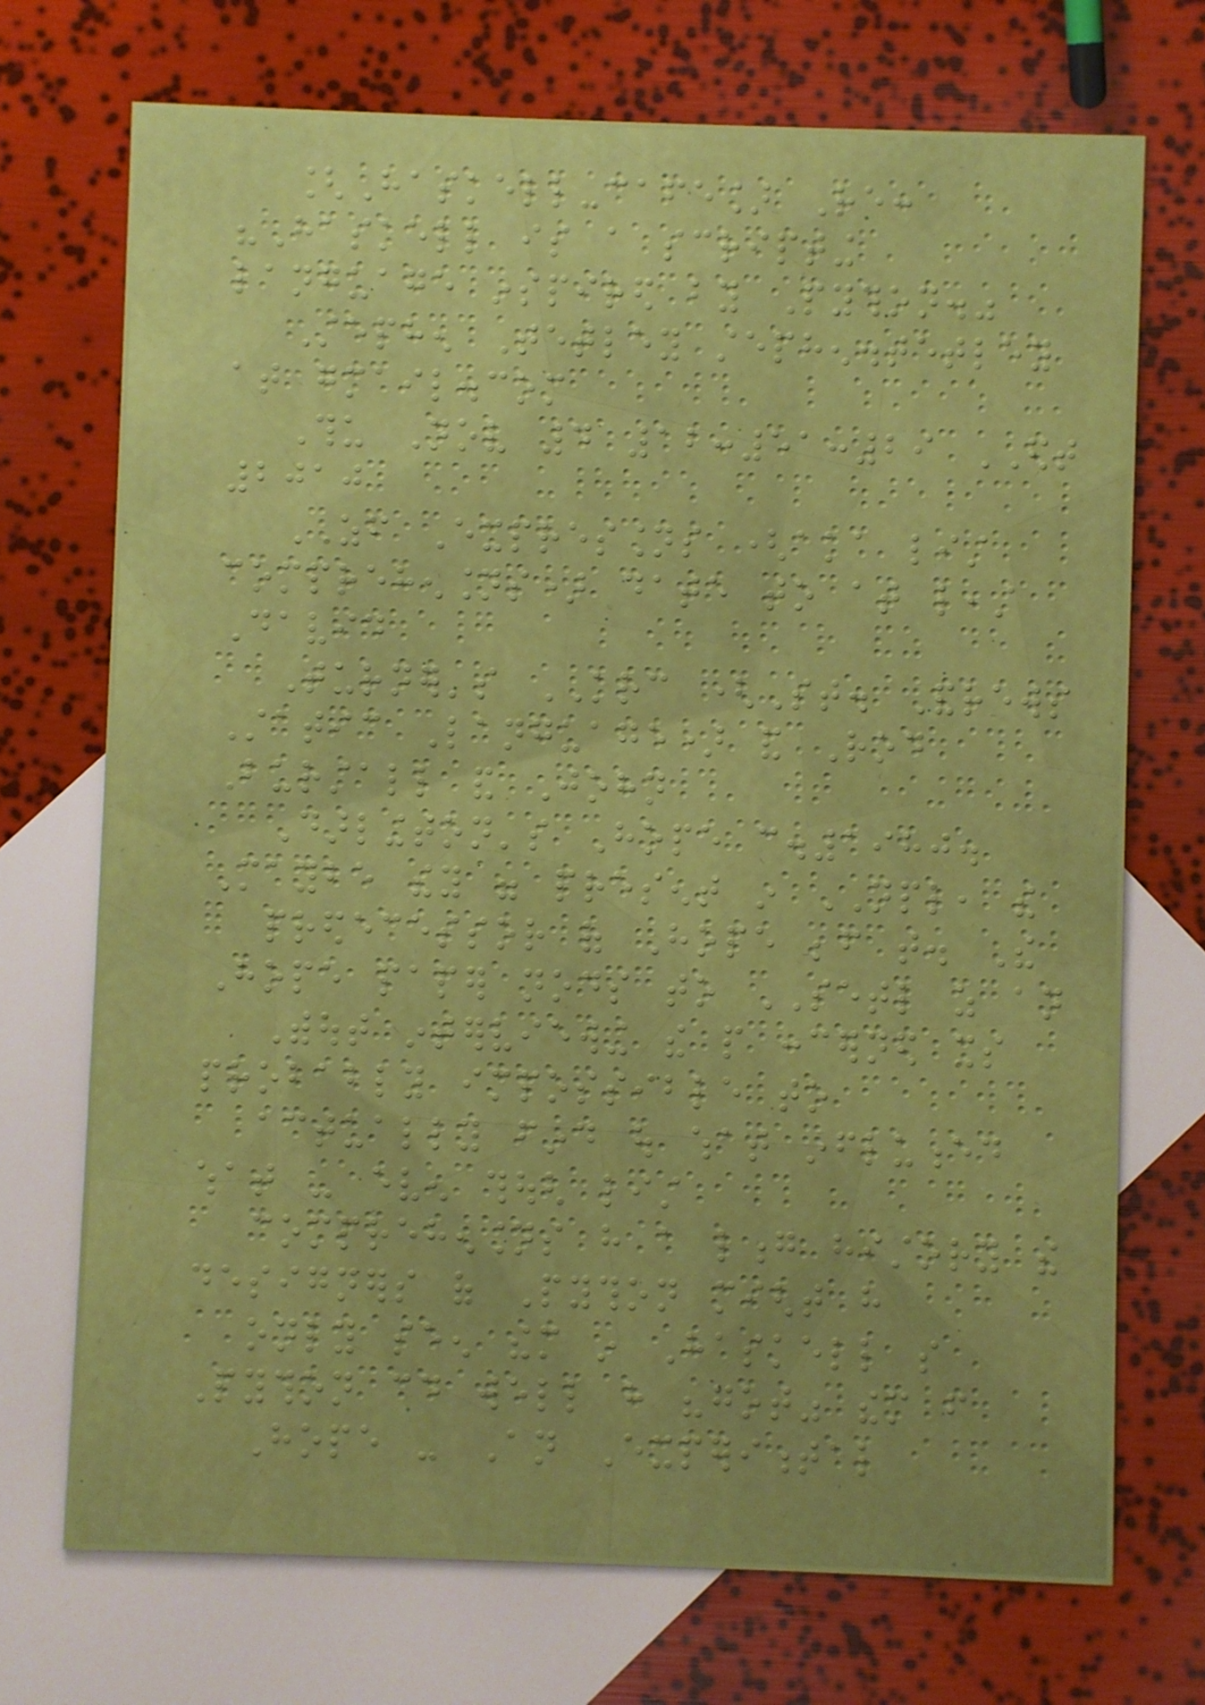[Haskell-cafe] Re:
"Haskell is a scripting
language inspired by Python."
Stephen Tetley stephen.tetley
at gmail.com
Thu Nov 4 12:51:29 EDT
2010
ZF Expressions (aka list
comprehensions) date to at least
David
Turner's KRC (St. Andrews
Static Language) and Rod
Burstall and John
Darlington's Hope c.1980.
Maybe they were present in NPL, the
predecessor of Hope before that. The
Hope paper nods to SETL as an
Without interviewing the people concerned its
probably impossible to
actually find out what influenced
what - even though list
comprehensions have a long history the
designers of Python might have
only seen them in Haskell so
Python could well have "got" them from
Hope - An Experimental
